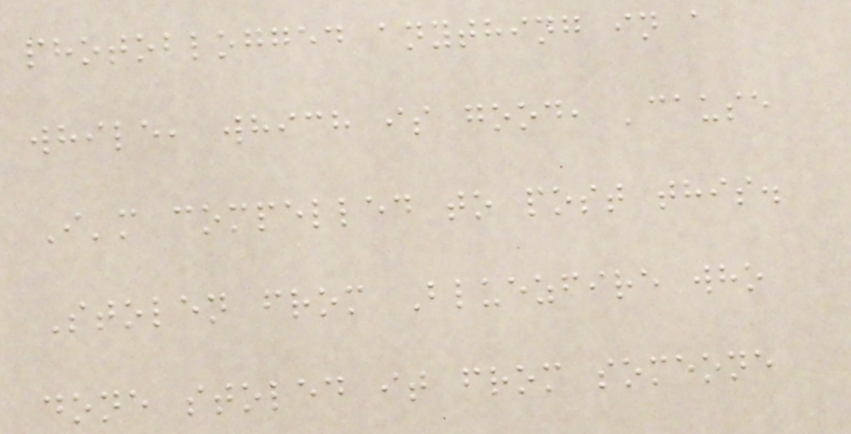photoblogged anything in a
while, which is good, 'cause
I'm compelled to post this.
Stolen from Bluezfire who
done stoled it from someone
